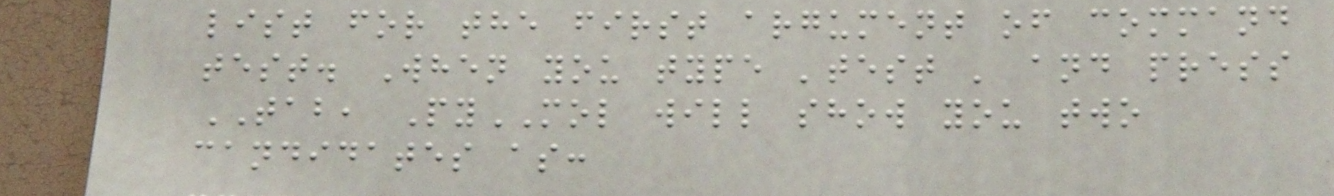list for the first argument of command
test. When you type 'test ' and press
TAB, PyMOL will show you two
candidates as:
